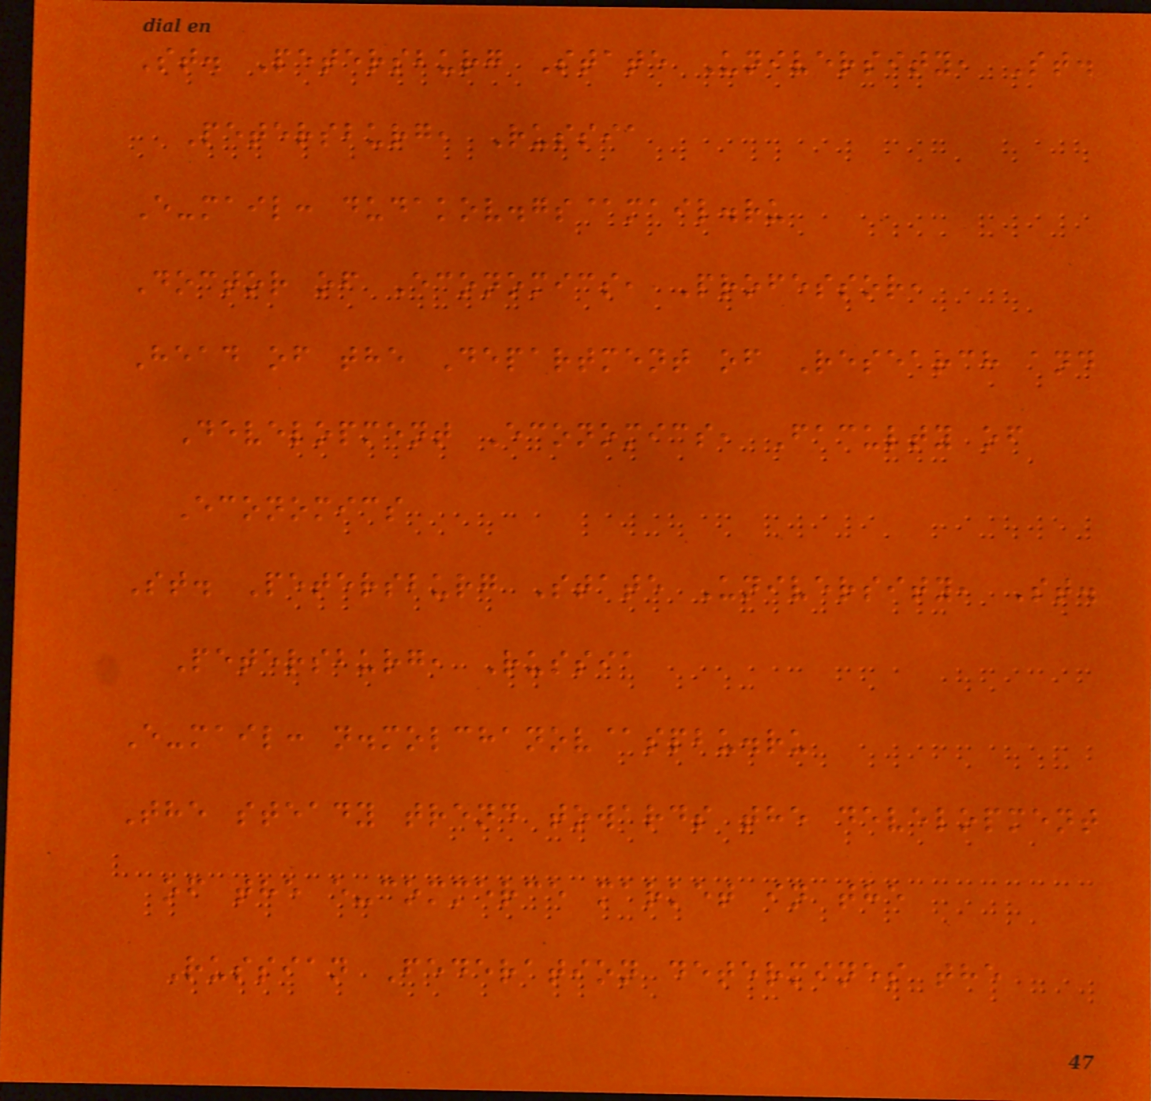St. Petersburg State University, St.
Petersburg, Russia
E-mail: dudakov.gs@mail.ru
Doctor of Economics, Professor,
Head of the Department of Research and
Development Economics, Faculty of
Economics
St. Petersburg State University, St.
Petersburg, Russia
E-mail: n.molchanov@spbu.ru
The steady trend towards the development
of the e-commerce market in the
Russian Federation determines the
